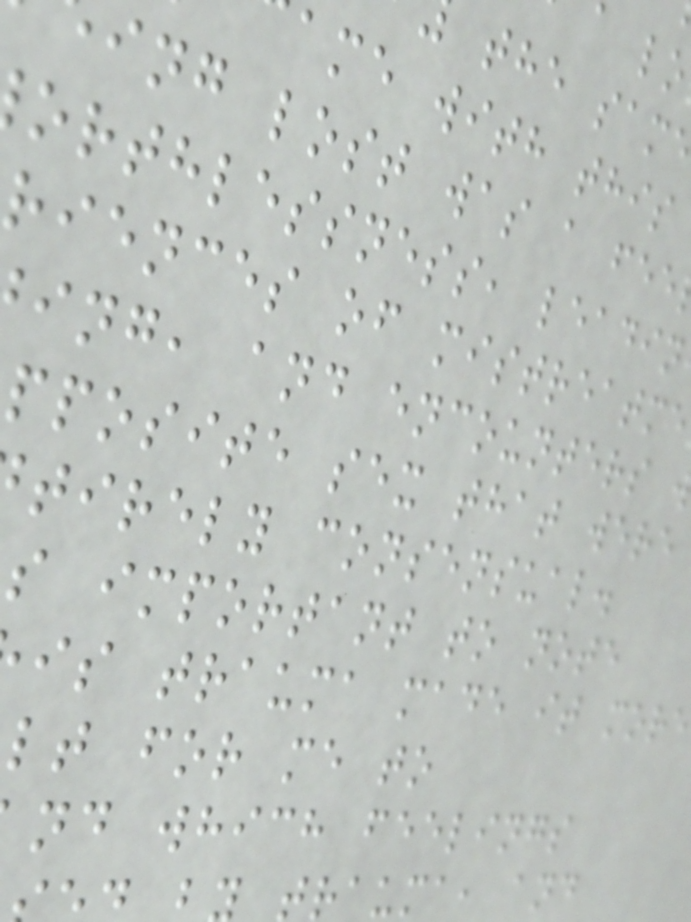the sam
ame with this
ing lost was a fee
orthlessness, leadin
riences of mistreatme
ing, and encounters
pposite sex that were
tirely consensual.
s important to note
is trauma made it more
lt for me to
nd which feelings
trauma, and
